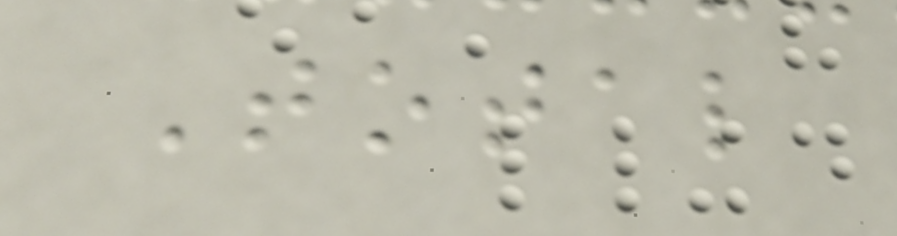Total
